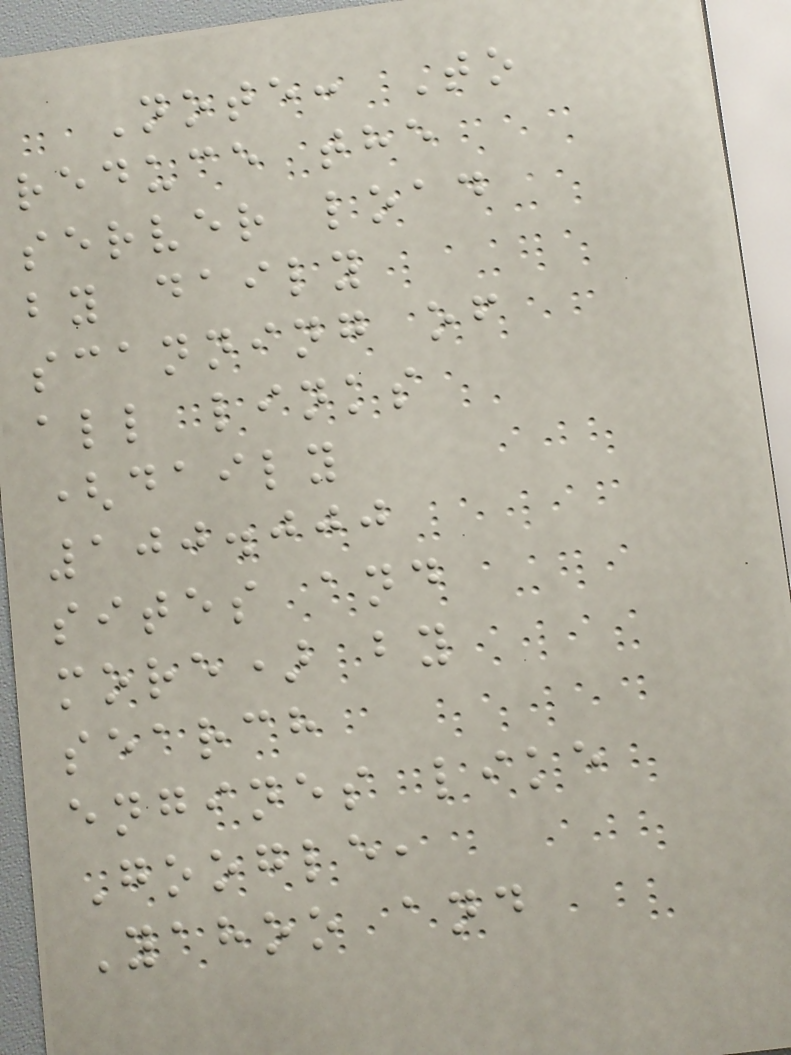Note: To
reduce the
server load
by daily
scanning of
all links
(daily
100.000
sites and
more) by
search
engines like
Google,
Yahoo and
